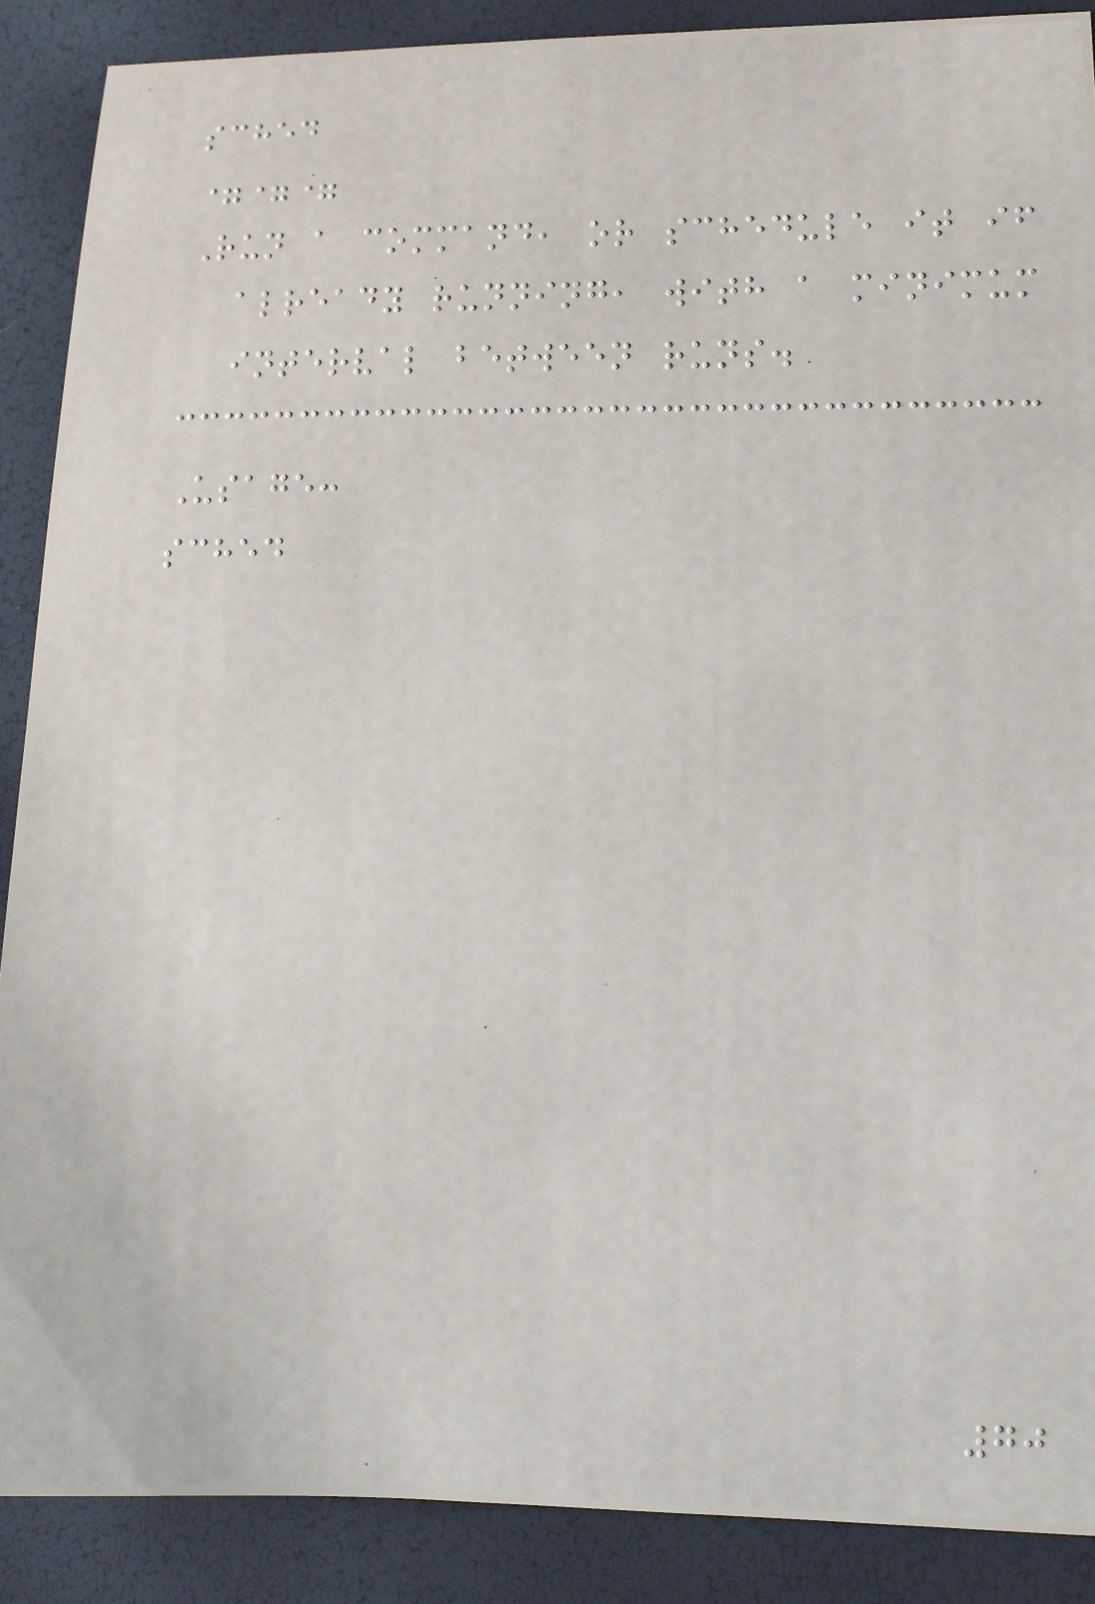sched
===
Run a command, or schedule it if
already running, with a minimum
interval between runs.
Usage:
sched
70
